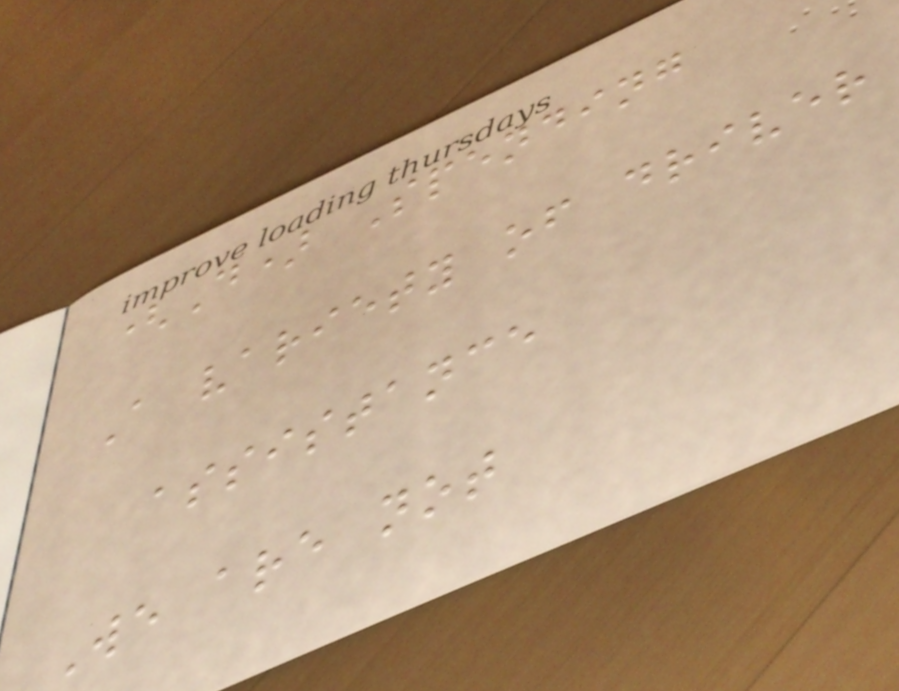(D) Spending
A variety of driver
assistance
We are not
